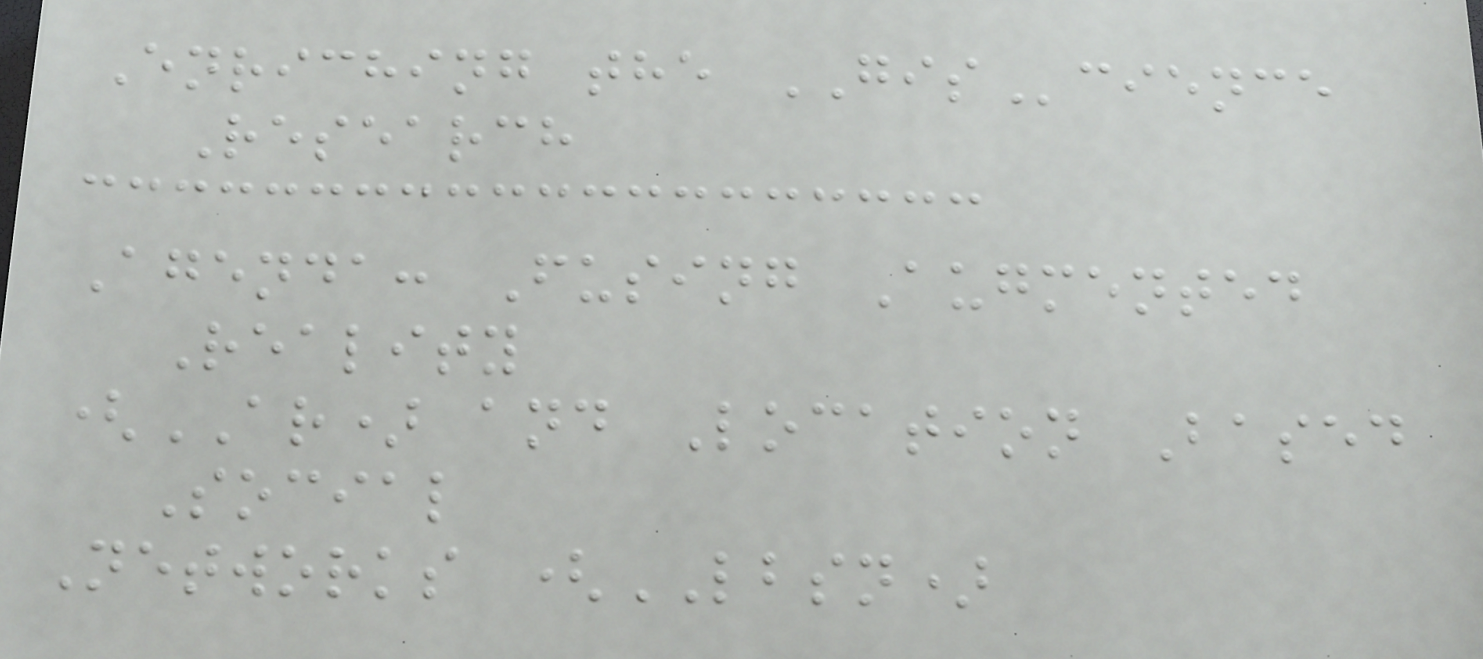Enriching the GIScience
Research
Agenda: Fusing Augmented
Reality
(AR) and Location Based
Social
Networks (LBSN)
